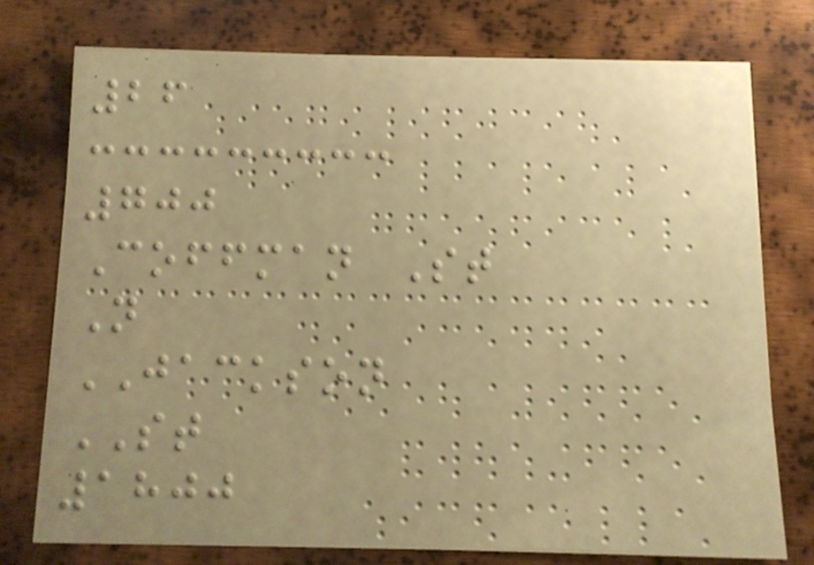26
700
Coffman St
N
JACKSON
ST
1800
